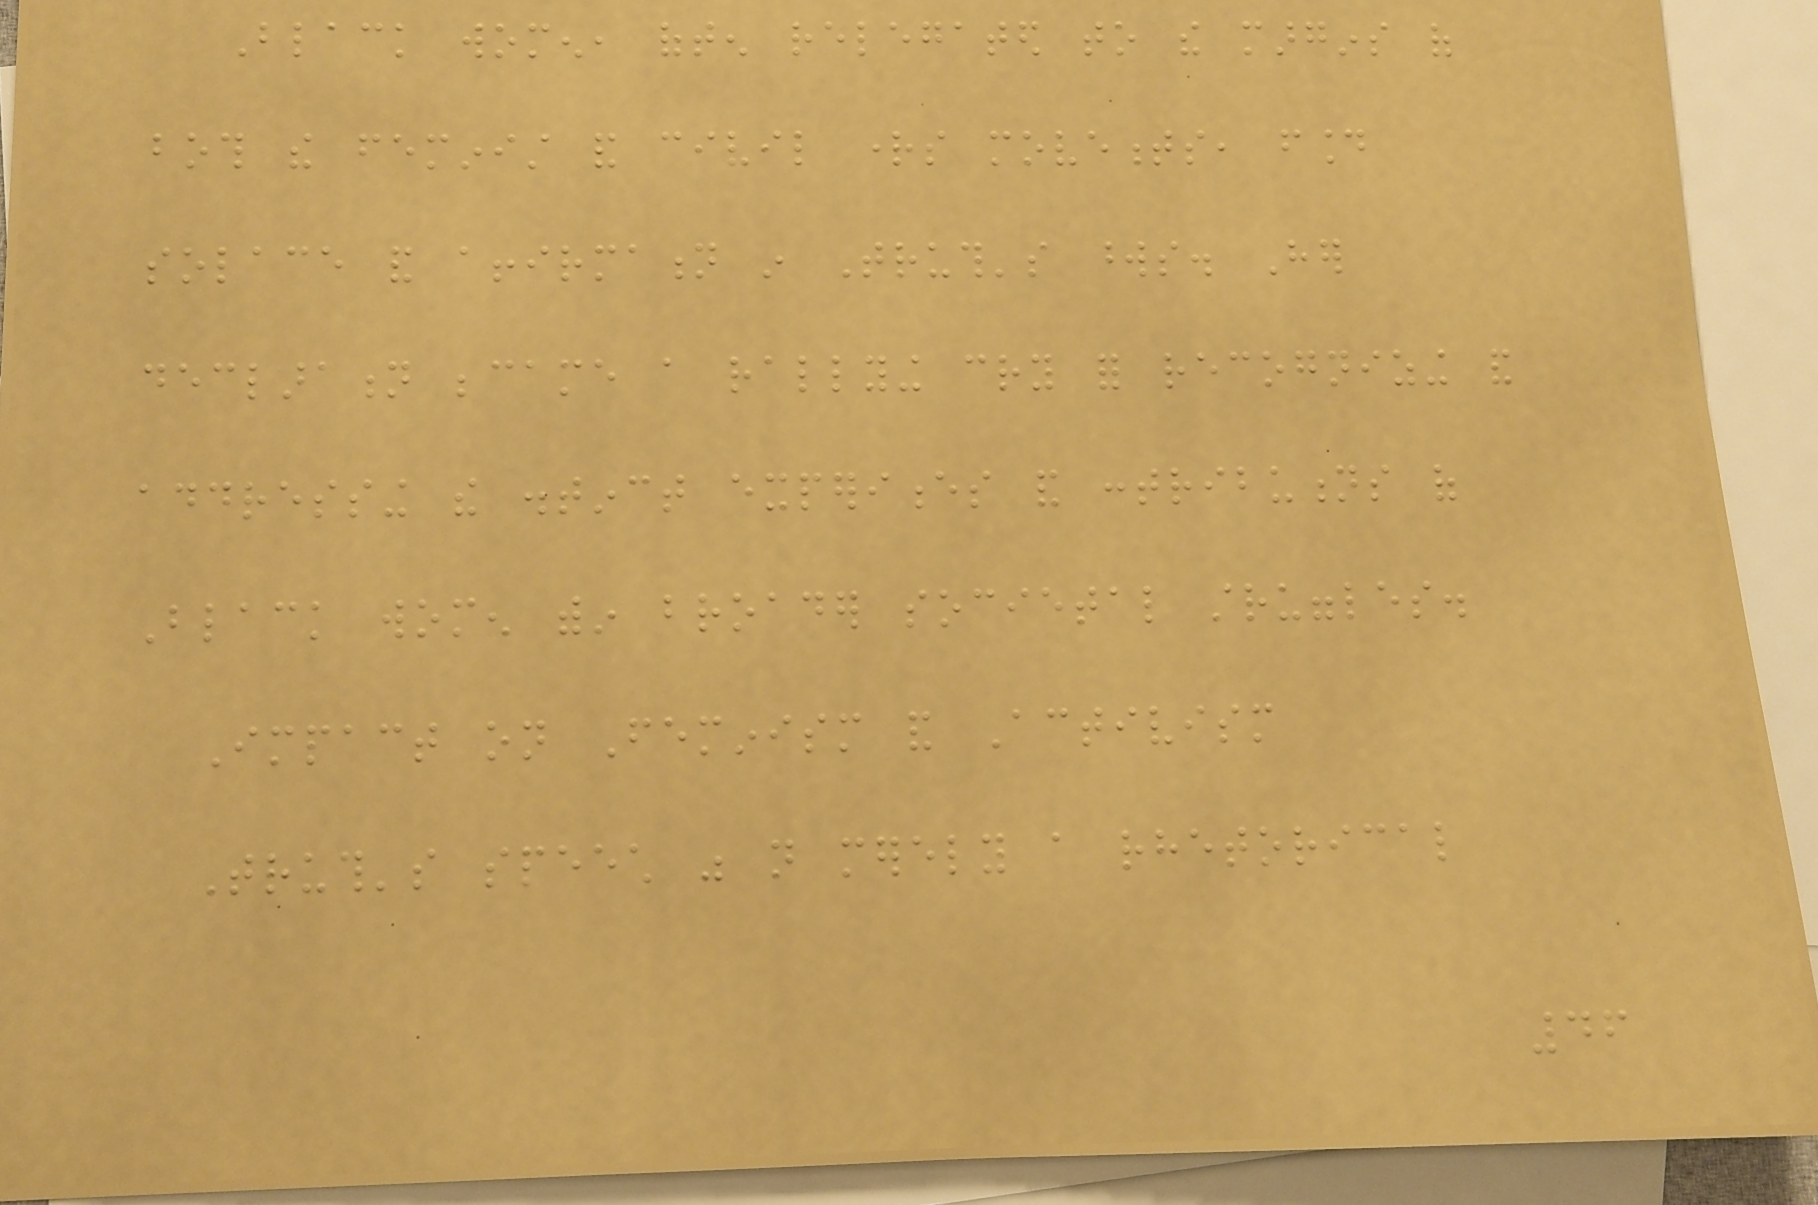Black women, often relegated to the margins of
both the feminist and civil rights movements, found
solace and affirmation in Truth's words. Her
declaration became a rallying cry for recognizing and
addressing the distinct experiences and contributions of
Black women within broader societal struggles.
Impact on Feminism and Activism
Truth's speech was not merely a rhetorical
46
